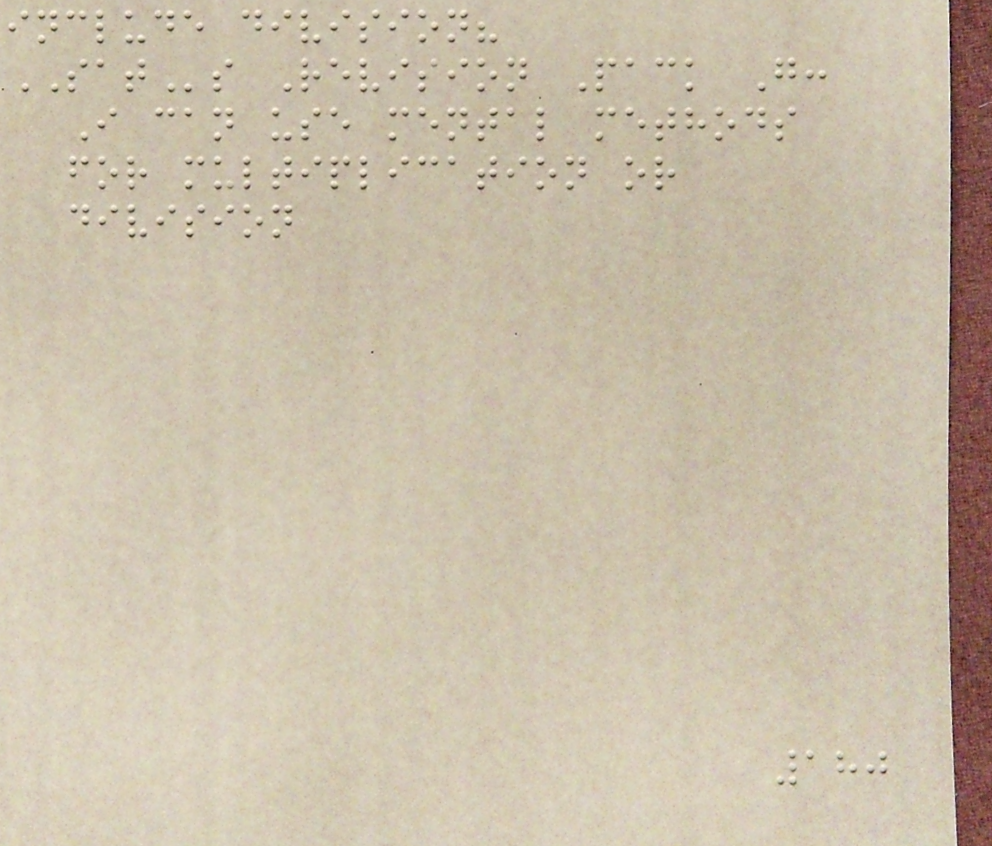include division?
SATs Revision Pack G:
I can use mental methods
for multiplication or
division
180
